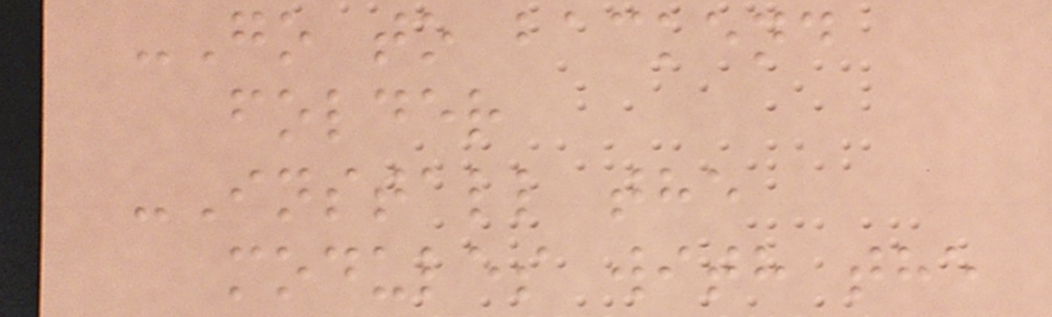-Go to backend
folder
-Install the
modules with the
